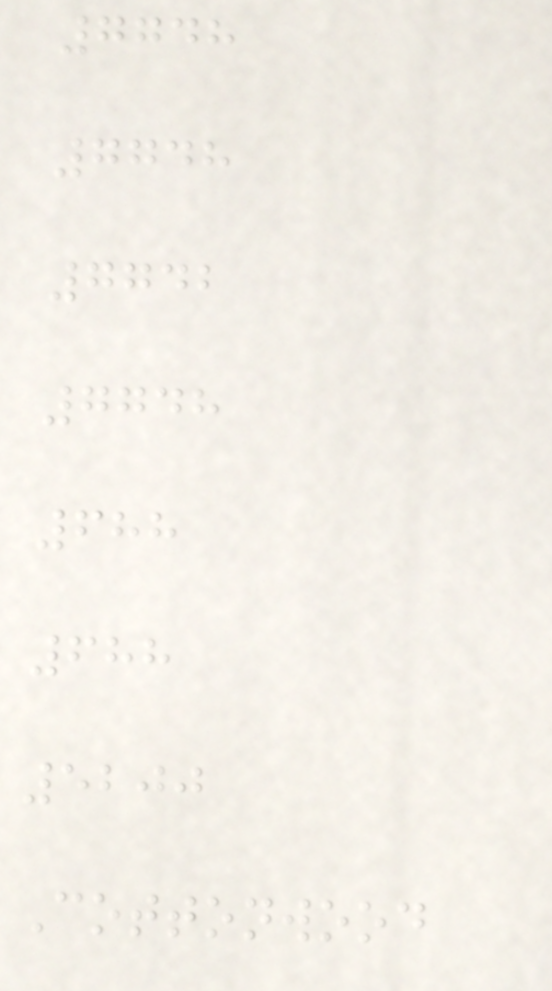7748
7748
7742
7748
688
688
5200
Cottonwood
